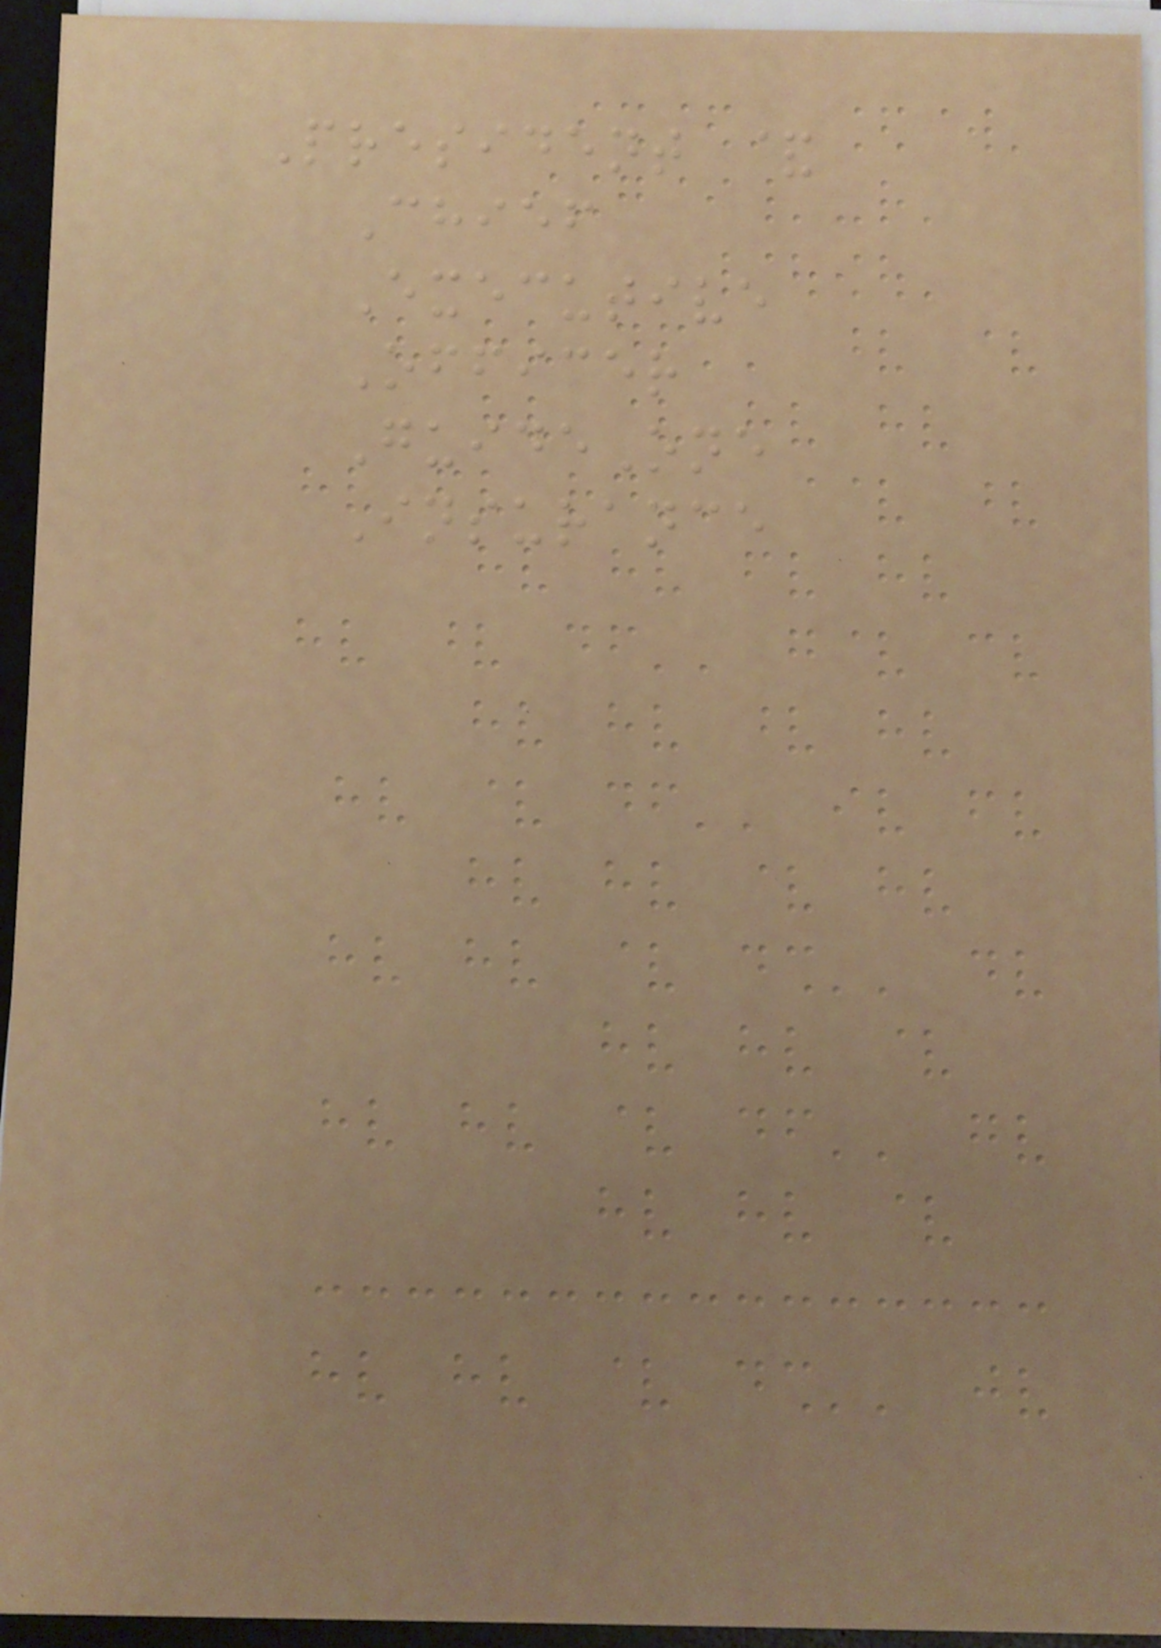President &
Chief
Executive
Officer
GuideOne
Insurance
